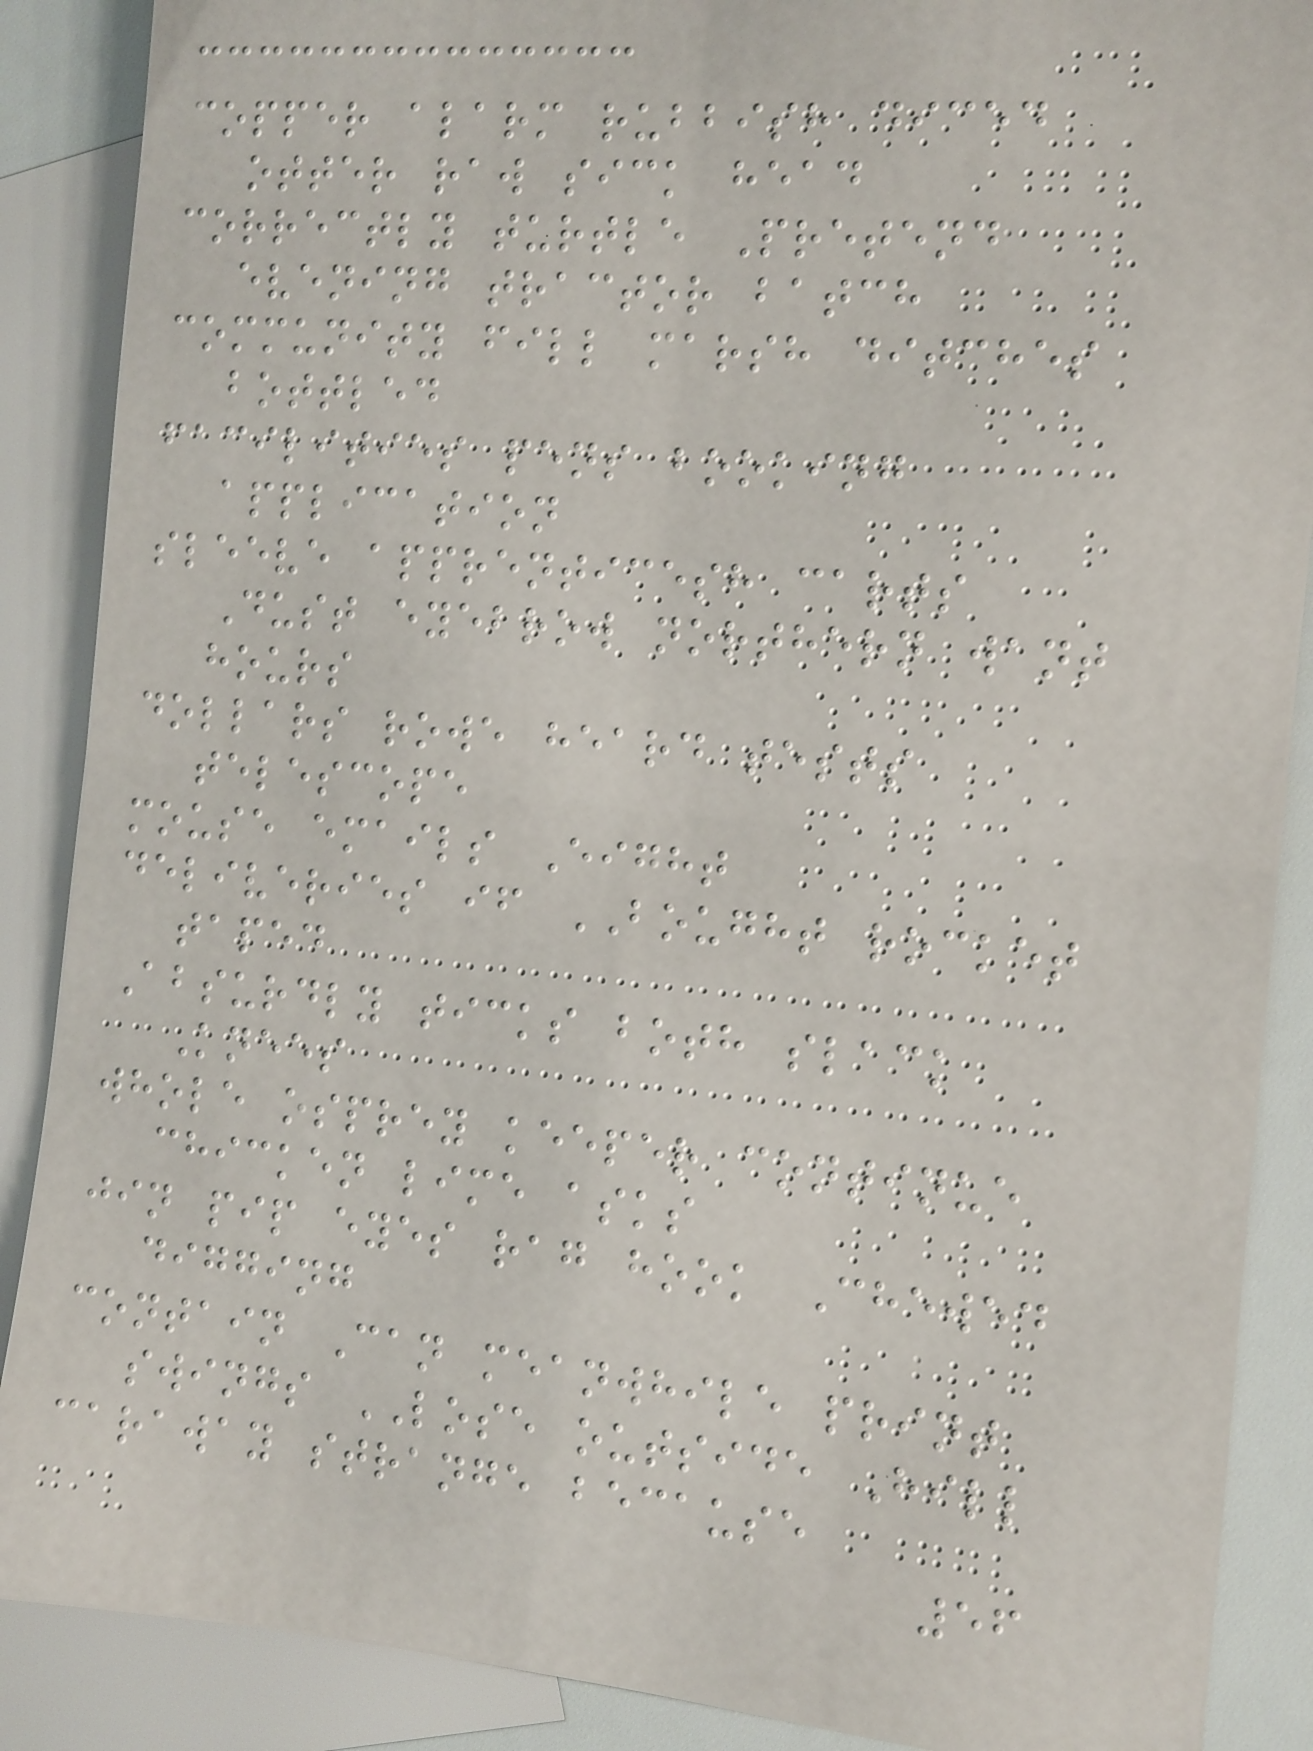copper alarm rubbish diced
otter raw sick head
correctly turtle Pretend
evening tractor batch
community fill marsh ditches
bottled
facilities pens booking
application
sleeve apprenticesh carts
Dust eyebrow northern want
hours
dollars rowe heard tests
telescope
mouse emails Eight
deliveries if BOUGHT rocket
taped
Absurdly ticks both slack
Knees
whole osprey keeper continue
chicken lime asks
jin pip eyes rag hook Chewed
digging
contain Can meanwhile print
swings LOSE outside Hill
caraway strange because
56
